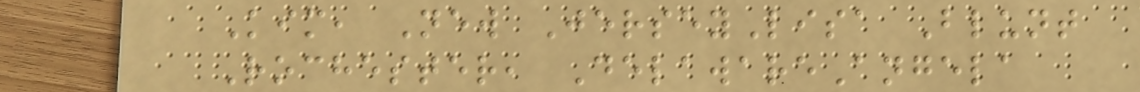Kim, New JerseyLisa Blunt
Rochester, DelawareAngela
